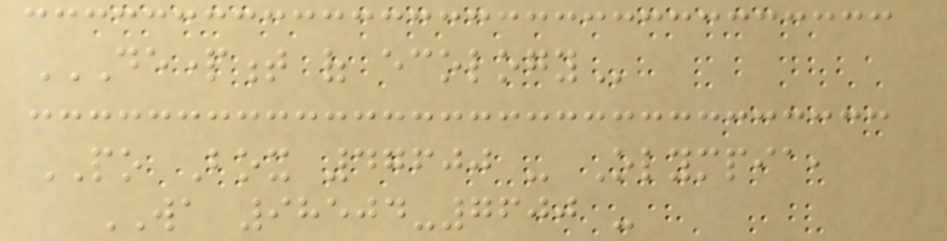DEPARTMENT OF ECOLOGY
PO Box 47600 - Olympia,
WA 98504-7600 -
